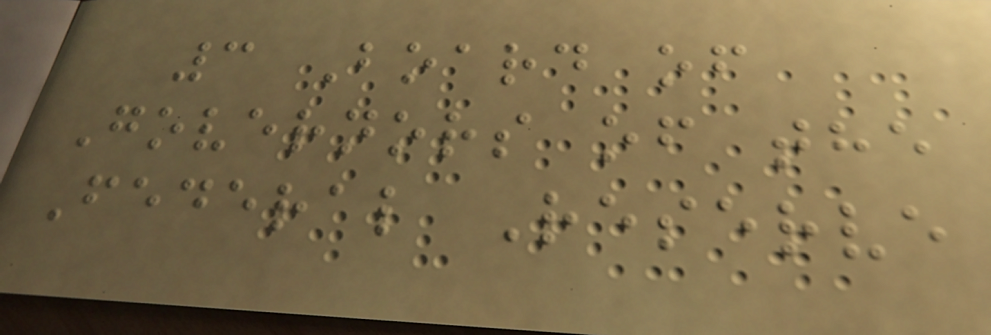3 Board of
Governors of the
Federal Reserve
